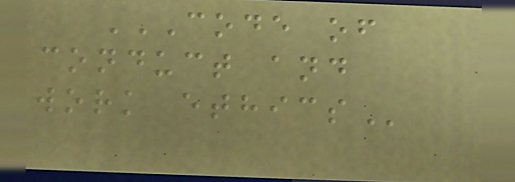CODE OF
CONDUCT AND
WORK ETHICS
